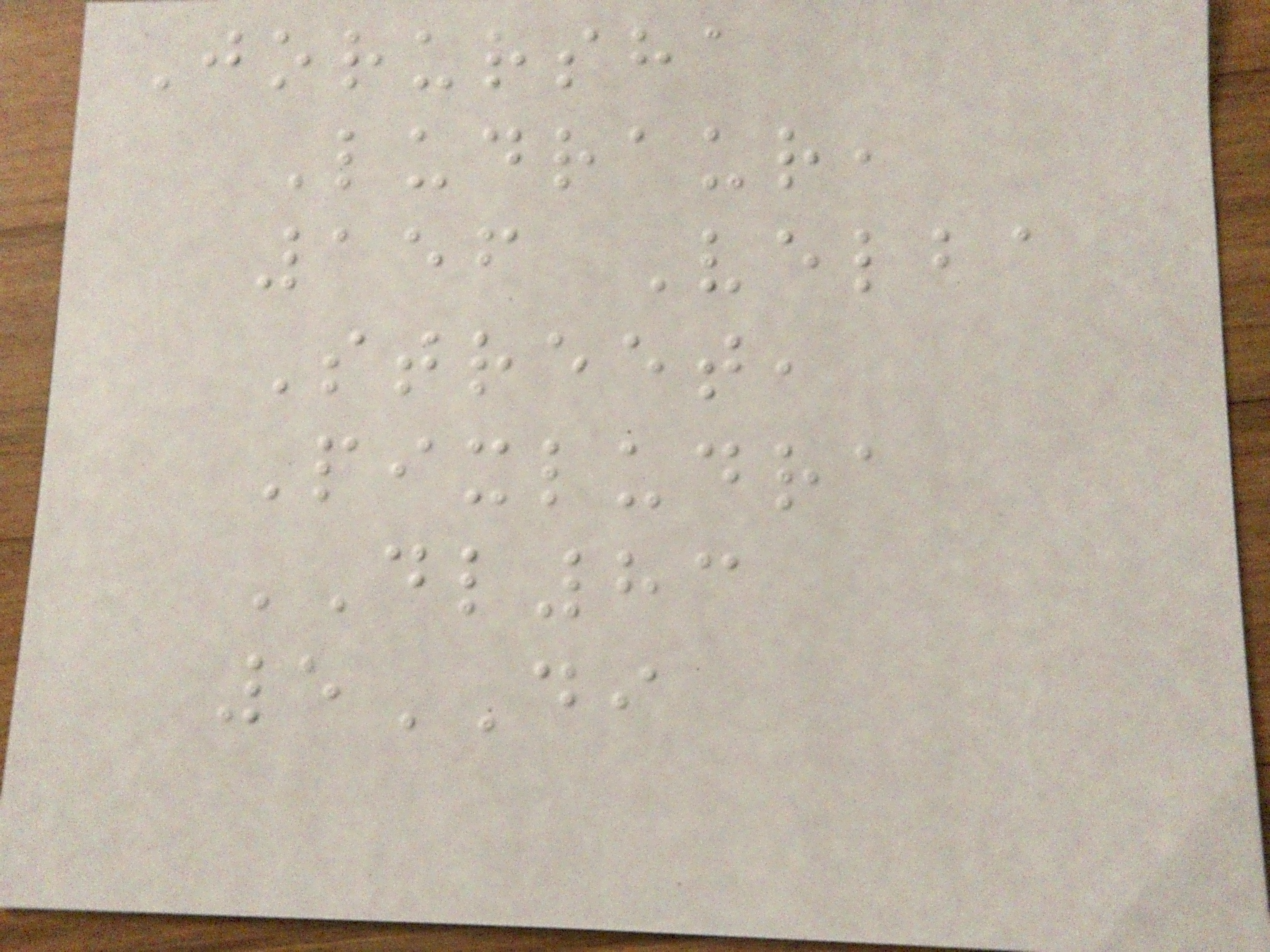Jorursha
Ludraur,
156 Velba
Street,
Pixludra
DL83
5DI
